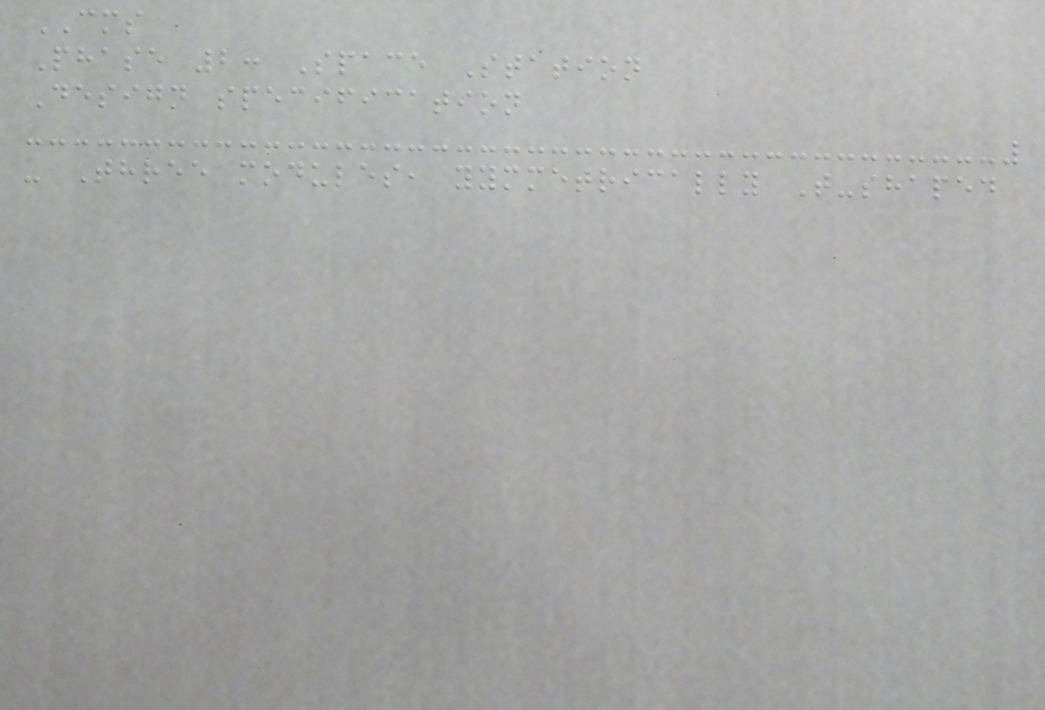CMS
Phase 2: Space Station
Design specification
- Three modules, yymmetrically T-shaped
